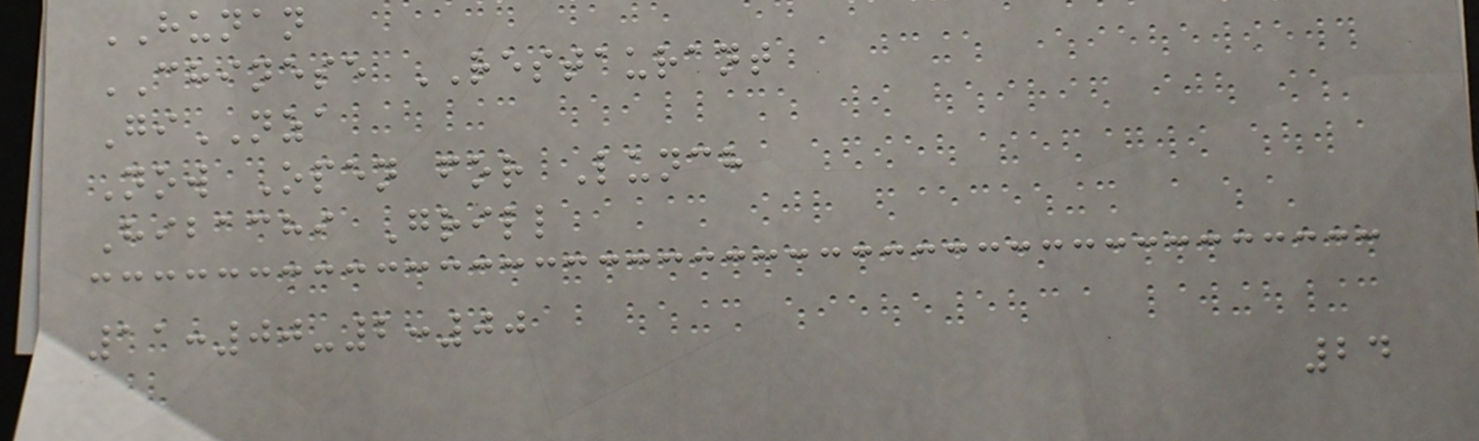HUNAN
CHINESE RESTAURANT
GiNZA
Now Open for Lunch
Hibachi Grill
11:00-2:00
24
